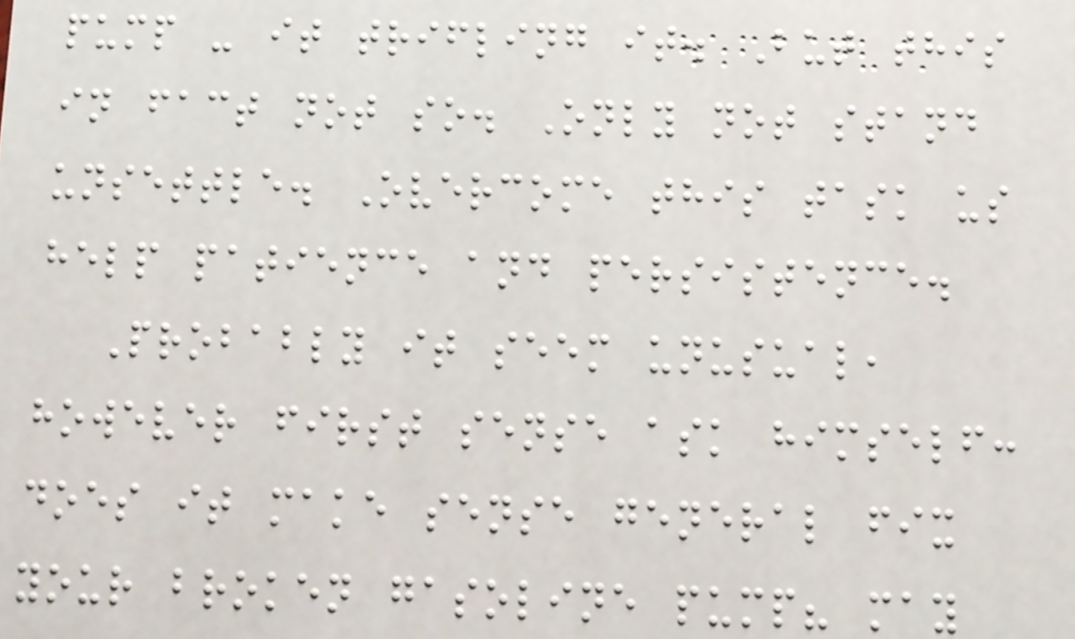pump - it trifling it. But this
in fact not so. Only not stand
unsettle. Overcome this task us
help patience and persistence.
Probably it seem unusual,
however first sense ask himself:
does it make sense general fix
your broken gasoline pump? may
